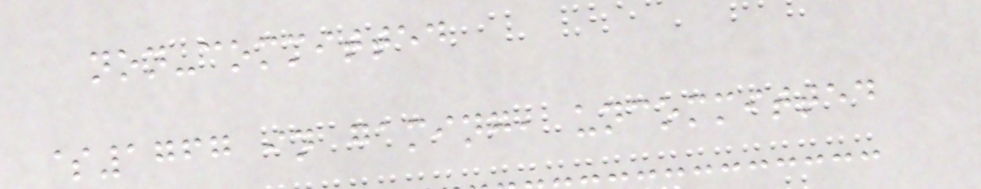non-committed
$1767 in gaming, uncommitted
